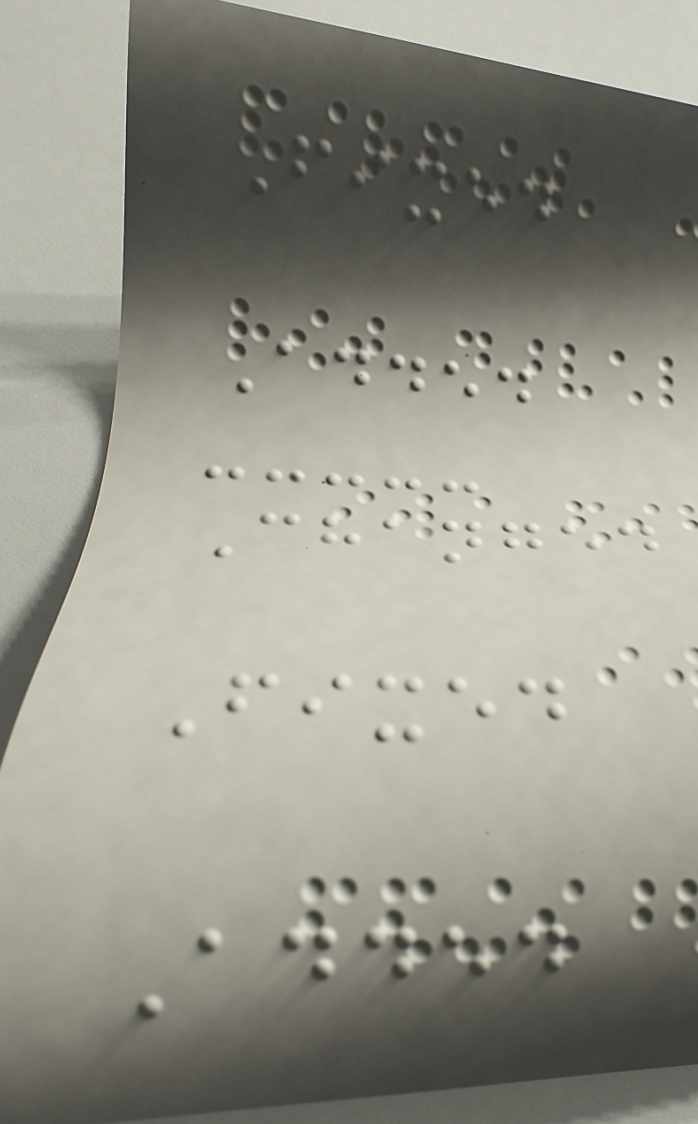Fixed
Added
Changed
Fixed
Added
